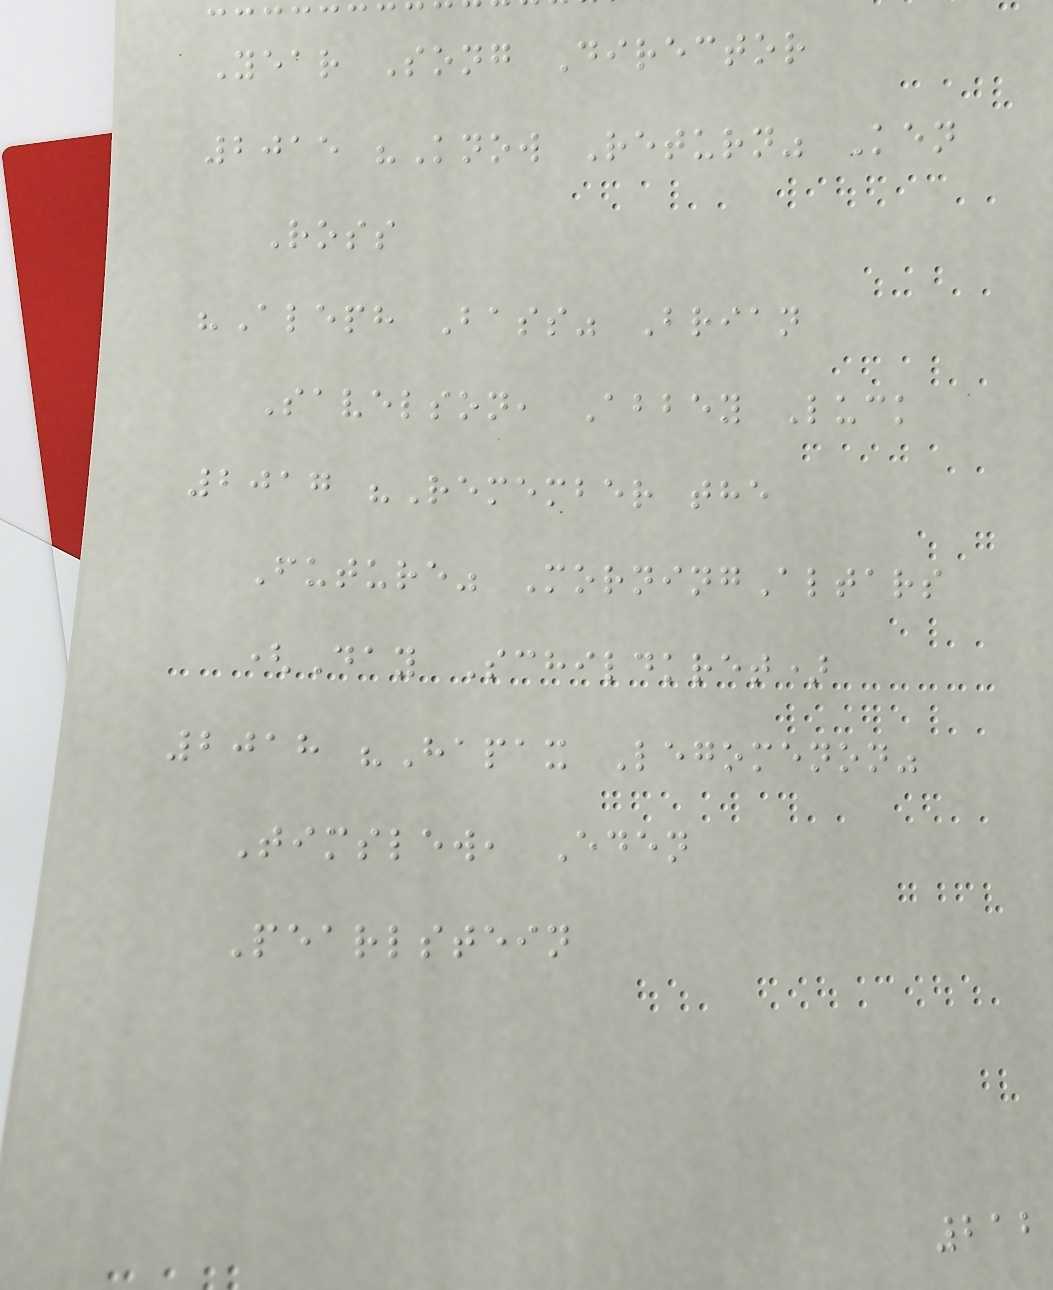Year Song Director
2015 "Know Return" Ken
Ross
"Aleph Bass" Brian
Savelson, Abbey Luck
2017 "Remember the
Future" MorningAltars
(Day Schildkret)
2018 "Hapax Legomenon"
Timslew, Eden
Pearlstein
212
